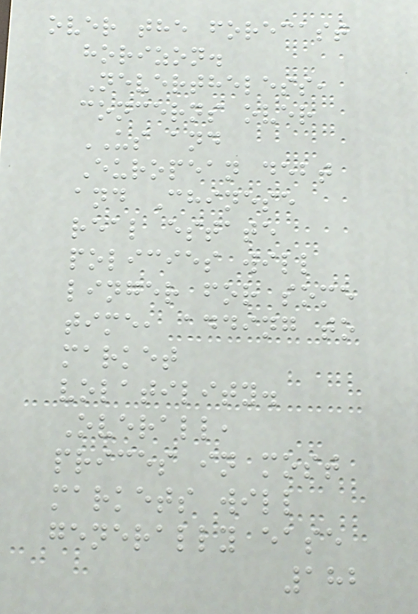over the forecast
horizon.
Nevertheless,
concerns over
US and
European debt
and Chinese
real estate
policies will
linger for some
time, adding to
market
volatility.
Overall,
prices in most
markets will
generally ease
182
